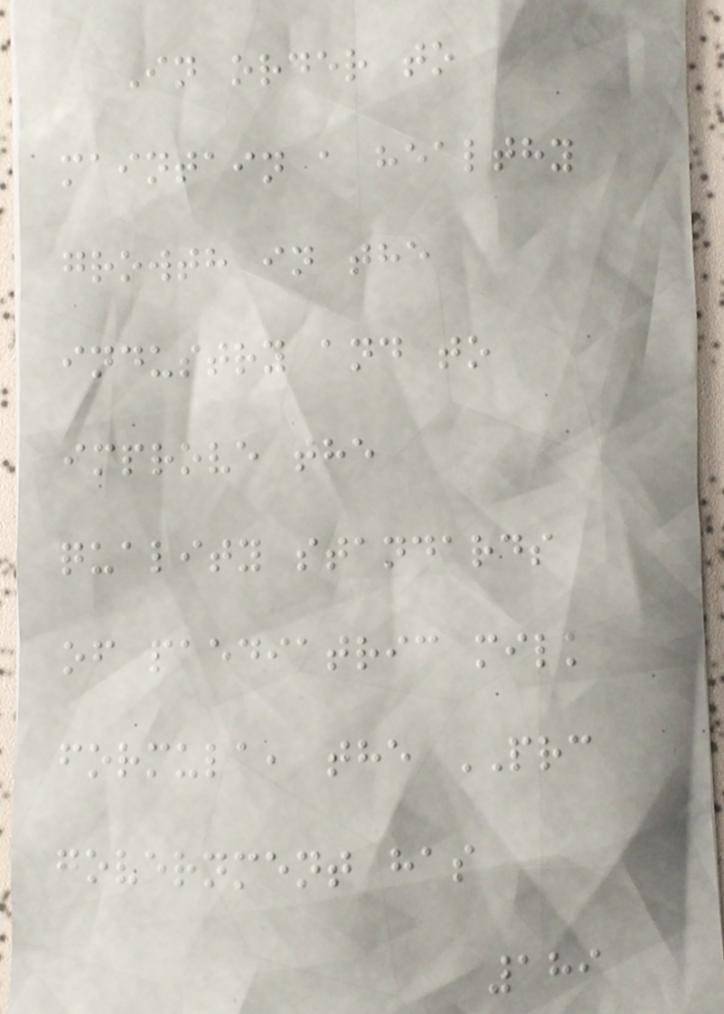In order to
maintain a healthy
growth in the
industry and to
improve the
quality standards
of paediatric milk
formula, the PRC
government has
189
